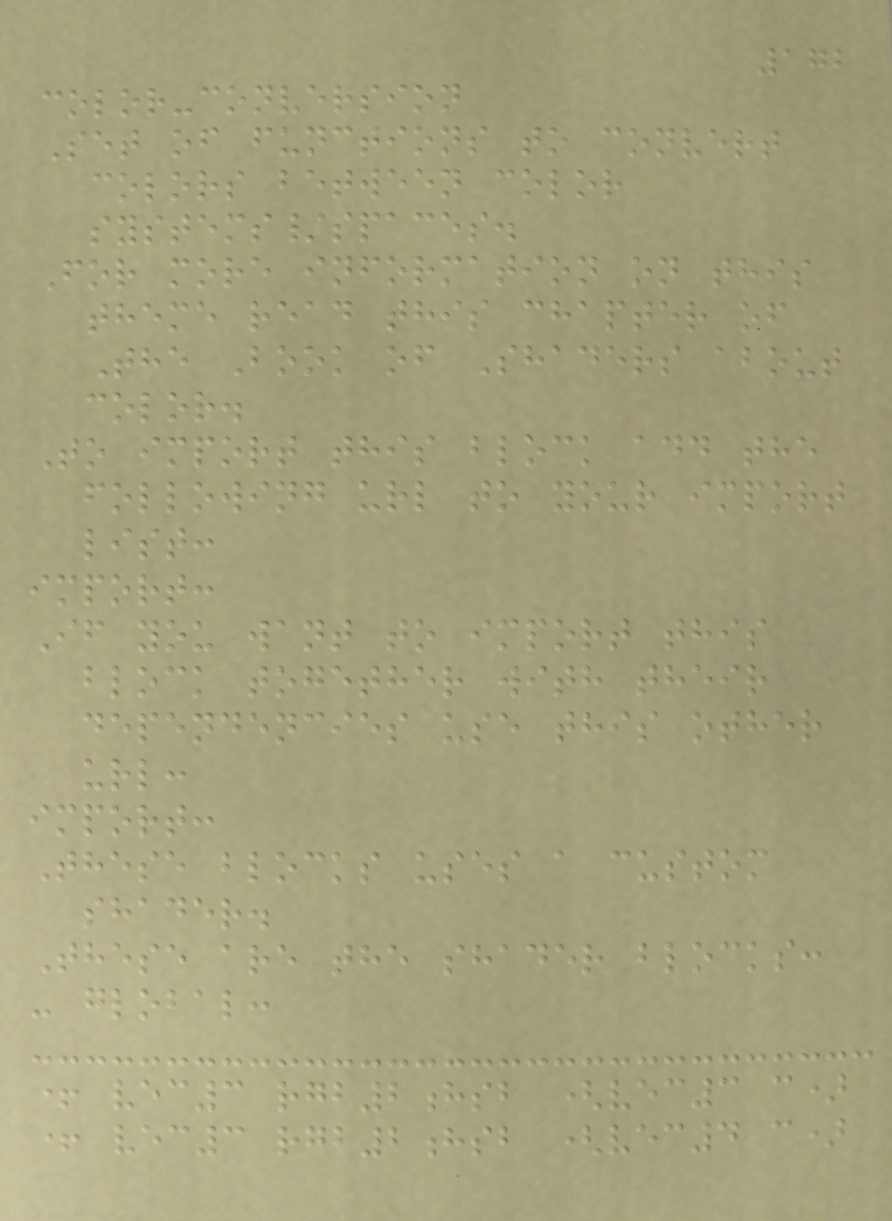172
color-conversion
Set of functions to convert
colors between color
systems/spaces.
For more information on this
theme read this chapter of
The Book of Shaders about
color.
To import this block add the
following url to your import
list:
import:
If you want to import this
block together with their
dependencies use this other
url:
import:
These blocks uses a custom
shader.
These are the shader blocks:
- global:
+ vec3 rgb2hsb (vec3 c)
+ vec3 rgb2hsb (vec4 c)
